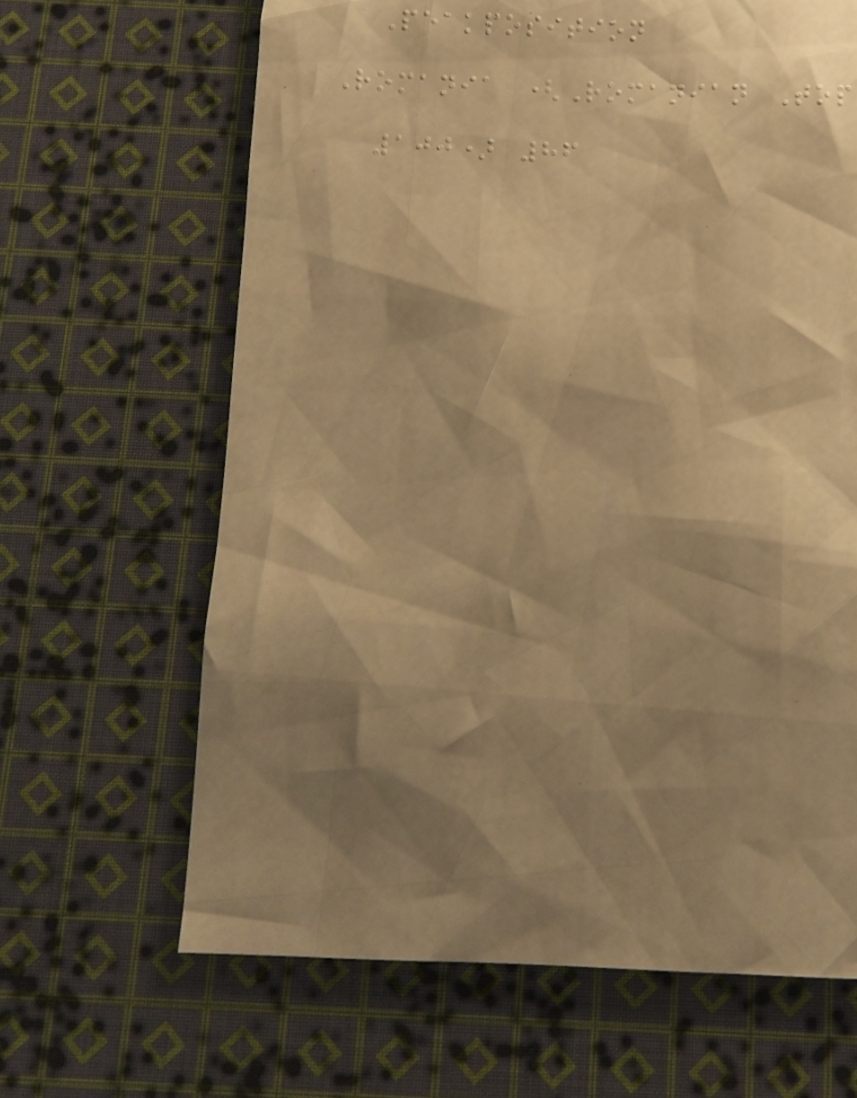Peakposition
Romania (Romanian Top
100) 86
